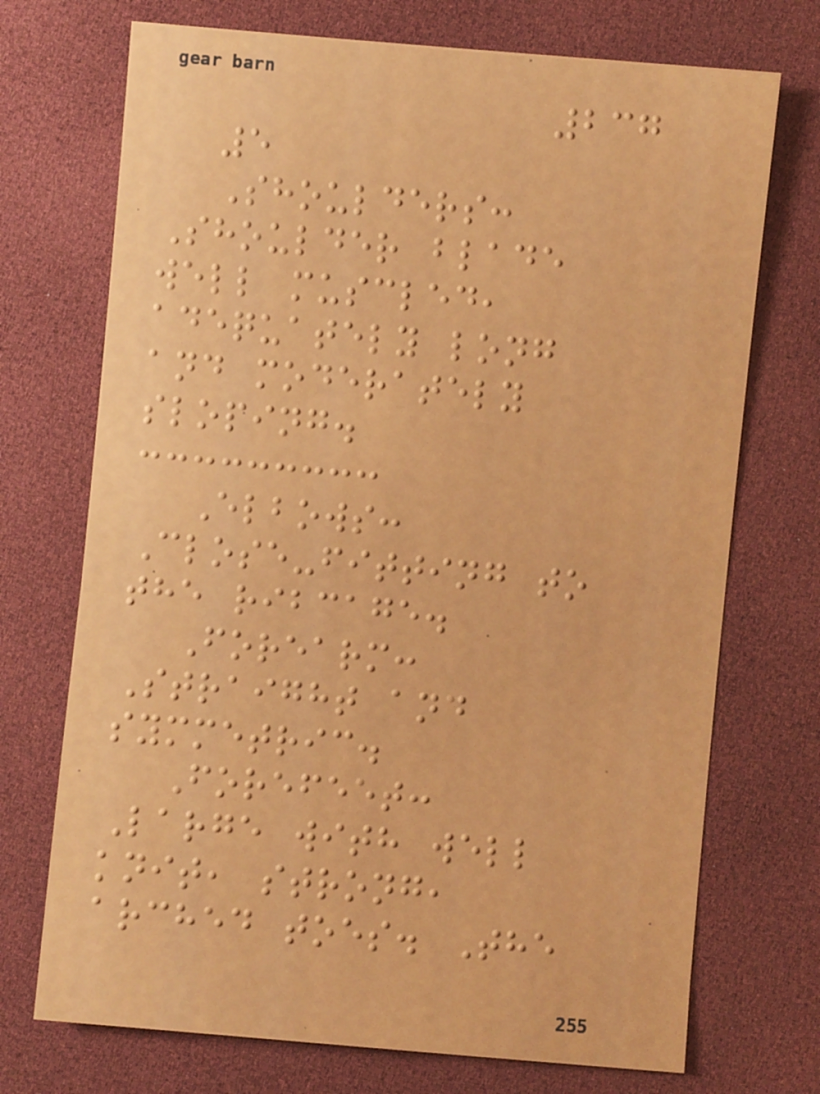237
5
Shoulders:
Shoulder blade
well muscled,
adequately long
and moderately
sloping.
Elbows:
Close-fitting to
the ribcage.
Forearm:
Straight and
symmetric.
Forefeet:
Large with well
knit, strong,
arched toes. The
